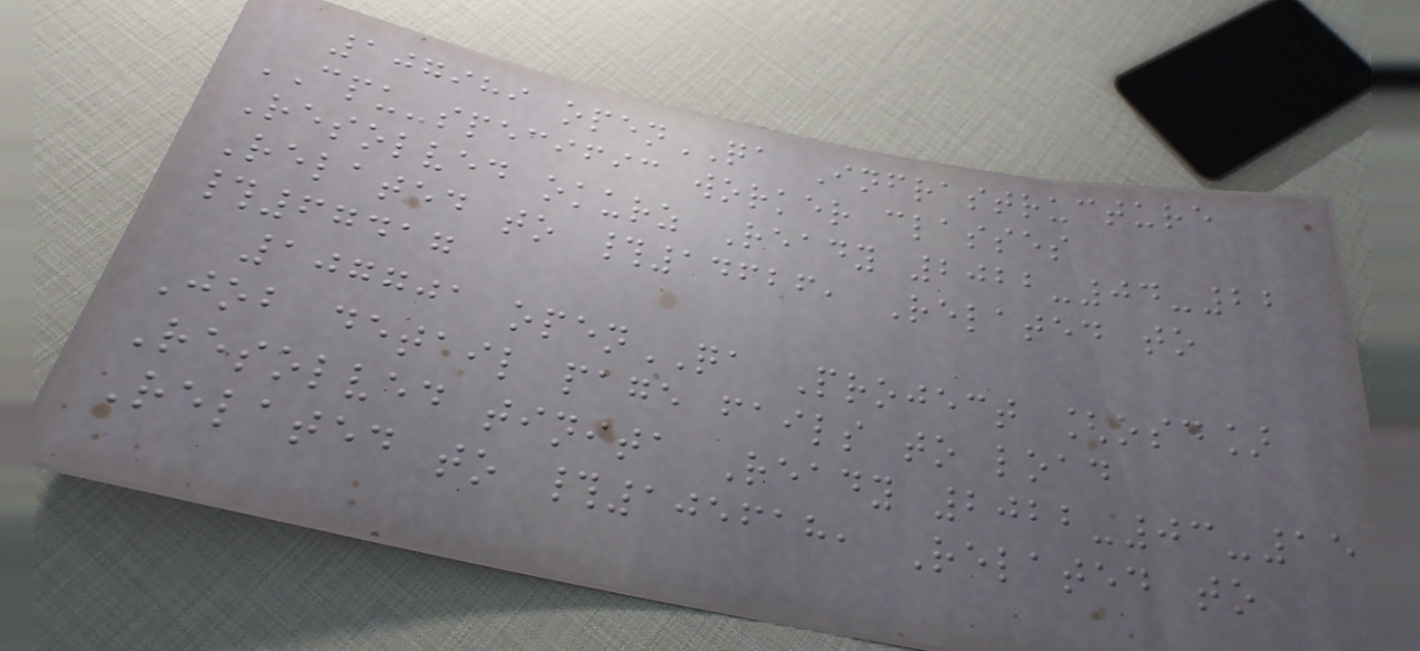107989 openQA Infrastructure
CPU-specific worker classes
Resolved okurz Ready 2022-04-22
Related to #14626, Related to
#67417
107701 openQA Project [osd]
Job detail page fails to load
Resolved tinita Ready 2022-03-15
Related to #105618, Related to
